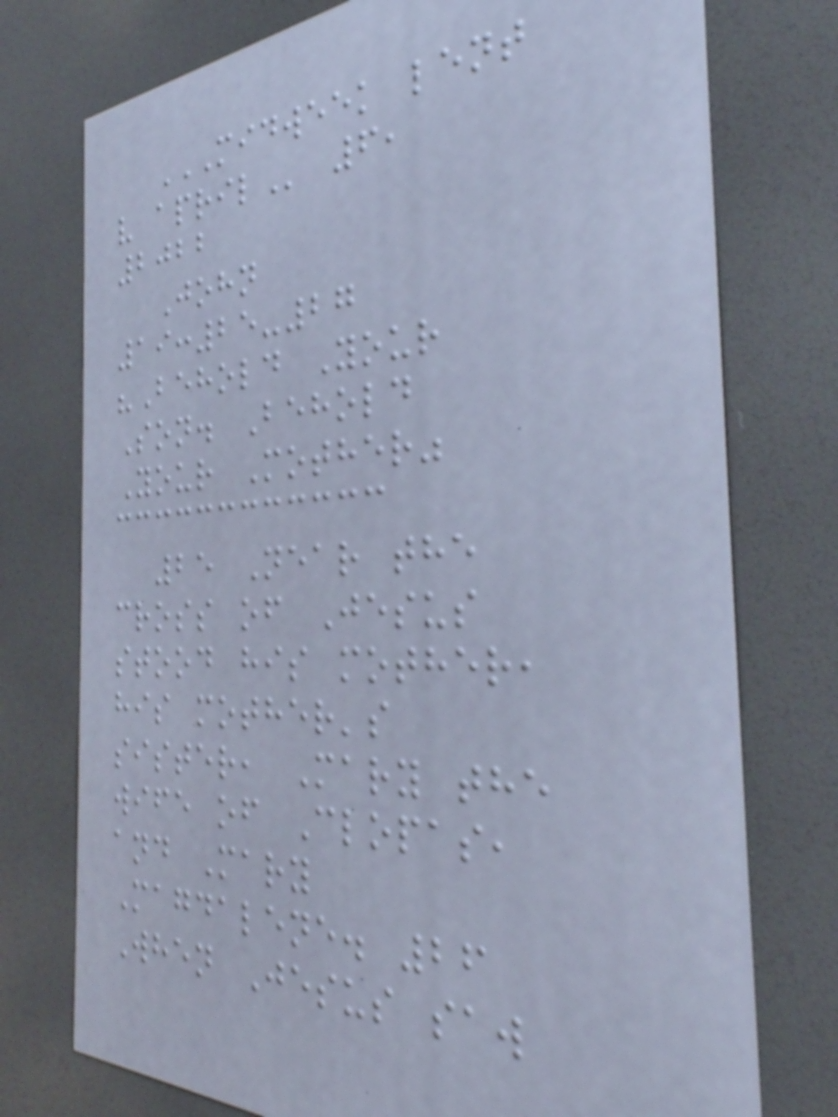MIDWEEK LENT
V APRIL 6,
2022
John
19:25-27
"Behold Your
Son. Behold
Your Mother"
25 Near the
cross of Jesus
stood his mother,
his mother's
sister, Mary the
wife of Clopas,
and Mary
Magdalene. 26
When Jesus saw
